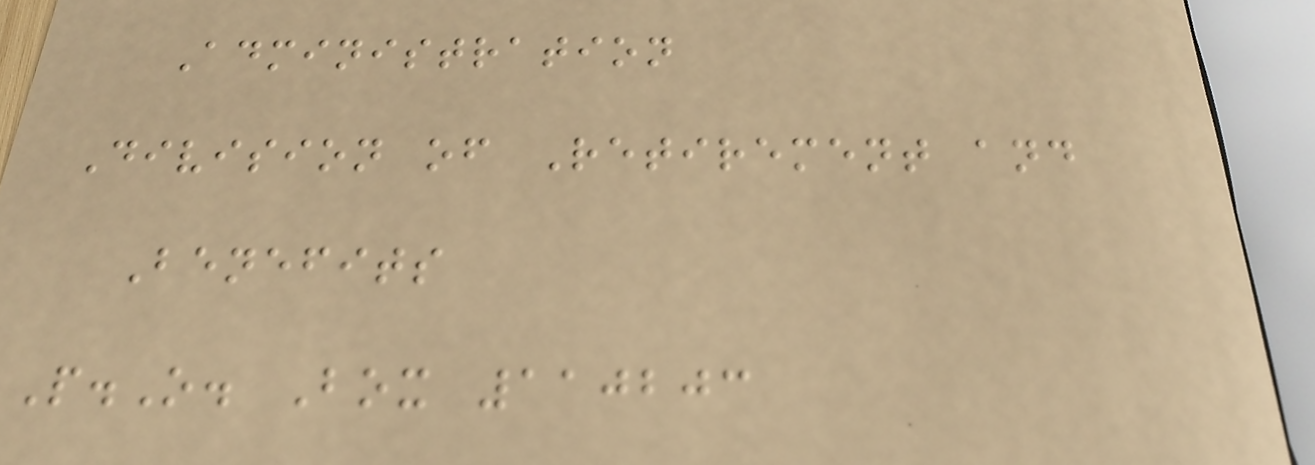Administration
Division of Retirement and
Benefits
P.O. Box 110203
